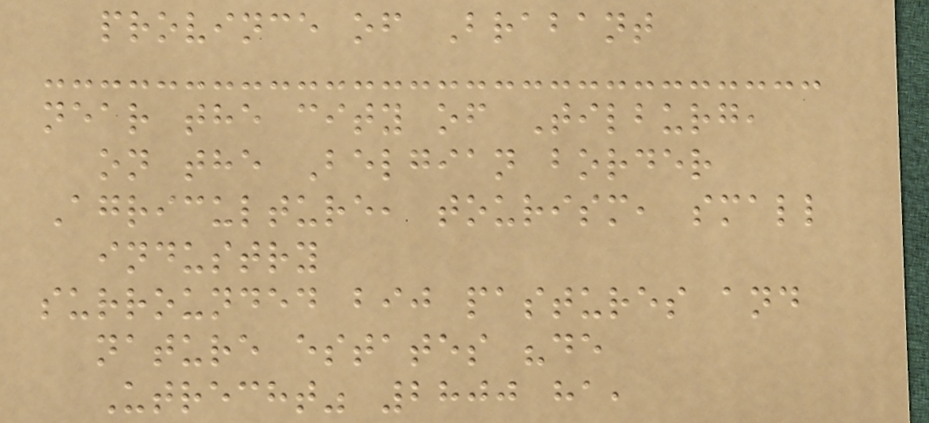province of Brabant
near the city of Tilburg,
on the Belgian border
Agriculture, tourism, small
industry
surrounded bij pastures and
nature estates "de
Utrecht" 2800 ha,
